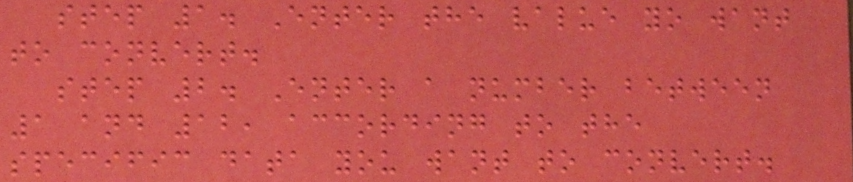step 1. Enter the value yo want
to convert.
step 2. Enter a number between
1 and 12, according to the
specific data you want to convert.
